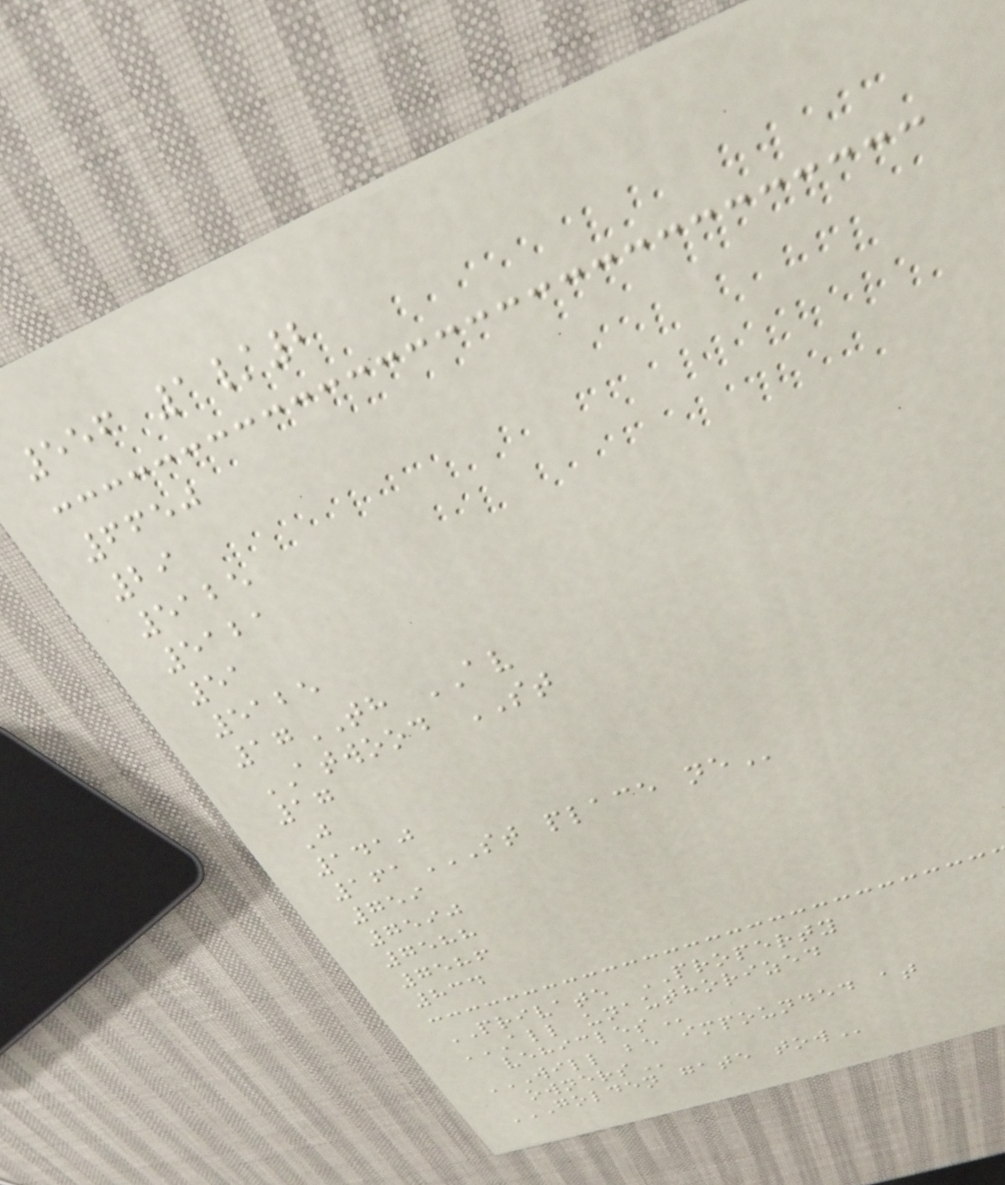556 1/2
6650
29
5125
5121
51
5125
17TH AV
ATWOOD ST
17
J
1410
161ST PLACE NE
759
7590
7588
7586
834
PRIVATE PROPERTY
ALL UNAUTHORIZED
VEHICLES
WILL BE IMPOUNDED AT
OWNERS
GOLDEN GATE TOW
